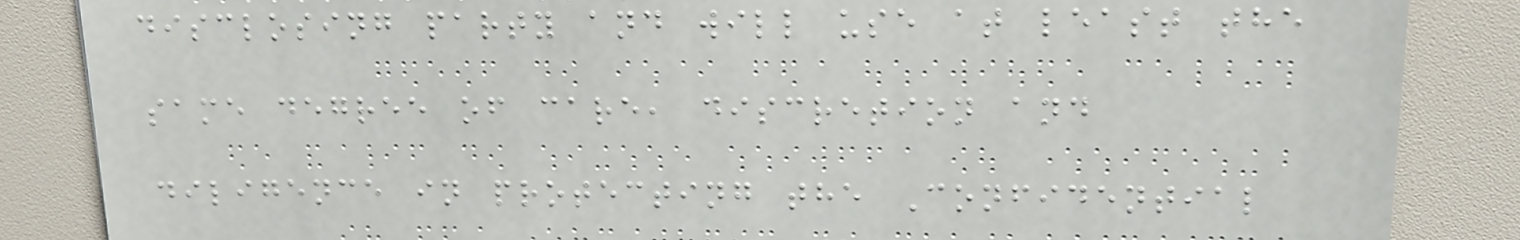disclosing party and will use at least the
same degree of care, discretion and
diligence in protecting the Confidential
